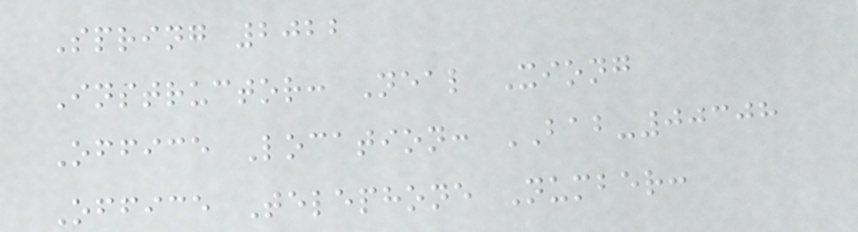Spring 2022
Instructor: Neal Xiong
Office Location: BAB-00308
Office Telephone Number:
